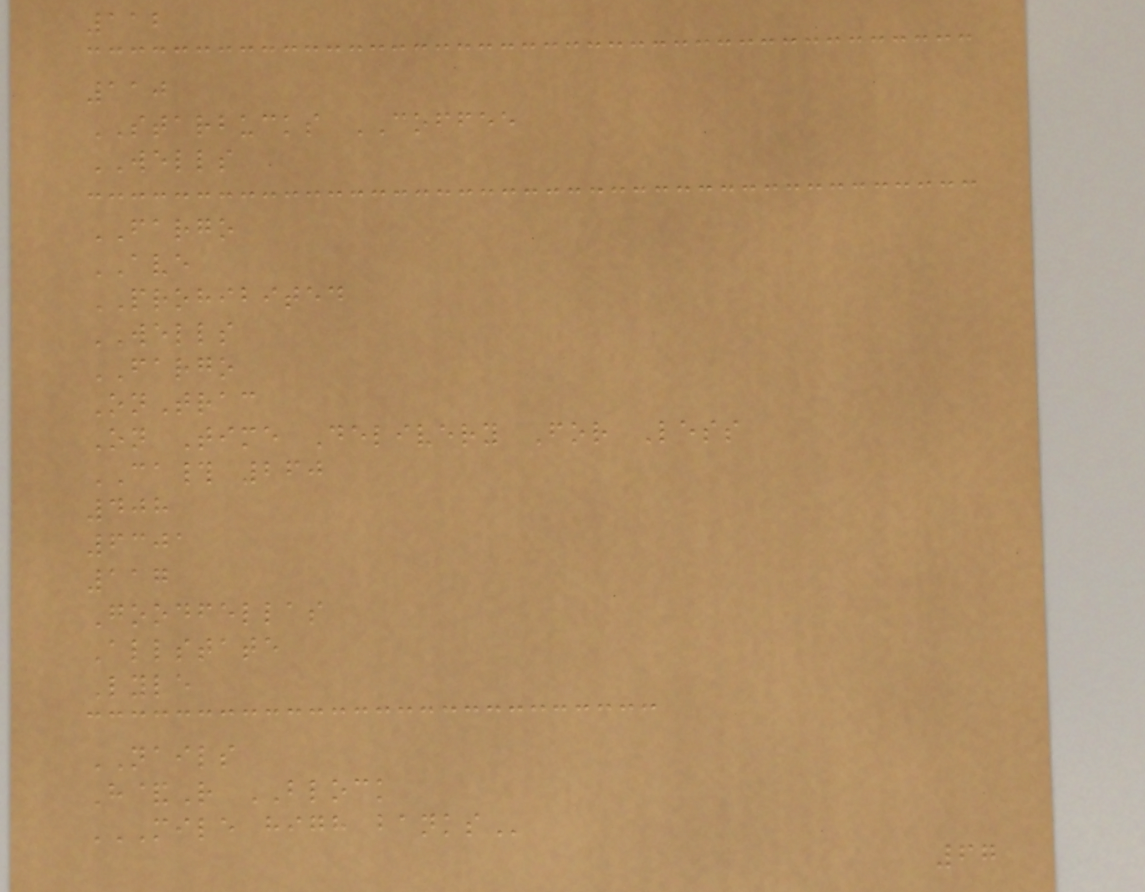112
110
STARBUCKS COFFEE
WELLS
FARGO
AVE
PROHIBITED
WELLS
FARGO
OnTrac
On Time Delivery For Less
CA# 260
408
6301
117
Goodfellas
Allstate
Lyle
NAILS
H&R BLOCK
MILE HIGH BANKS
67
